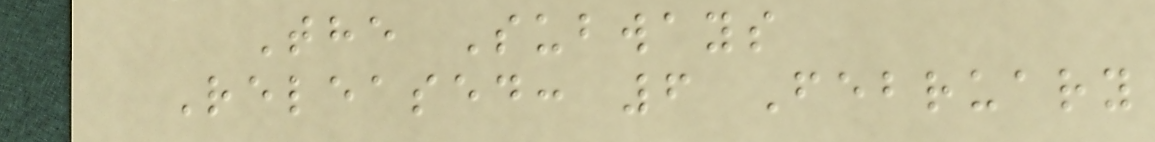The Subways
Released: 6 February
